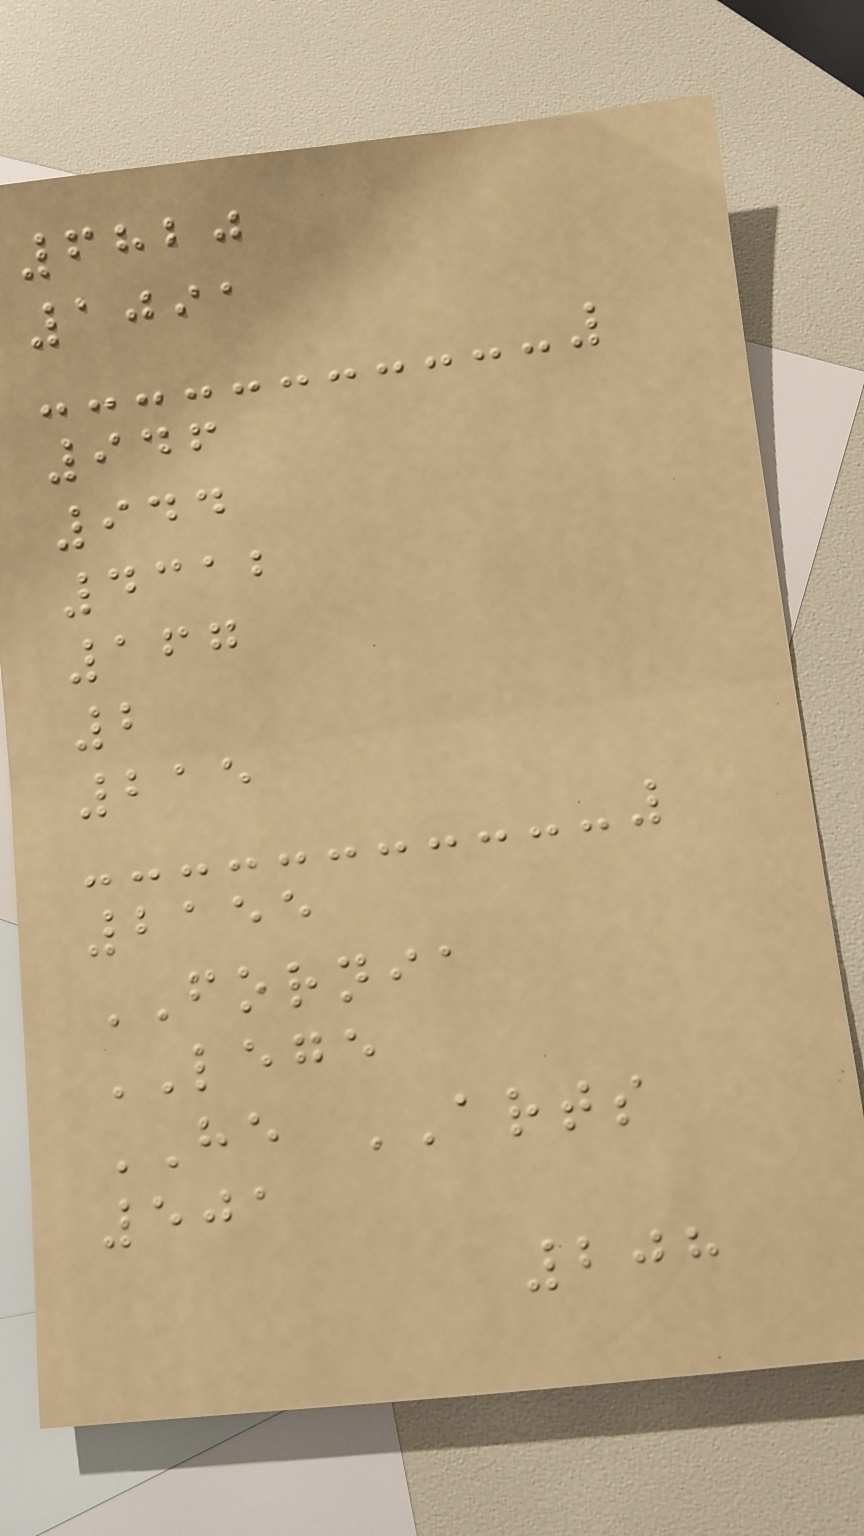6820
1091
946
944
4312
167
2
215
2155
FORNIA
LEGE
HE ARTS
501
208
